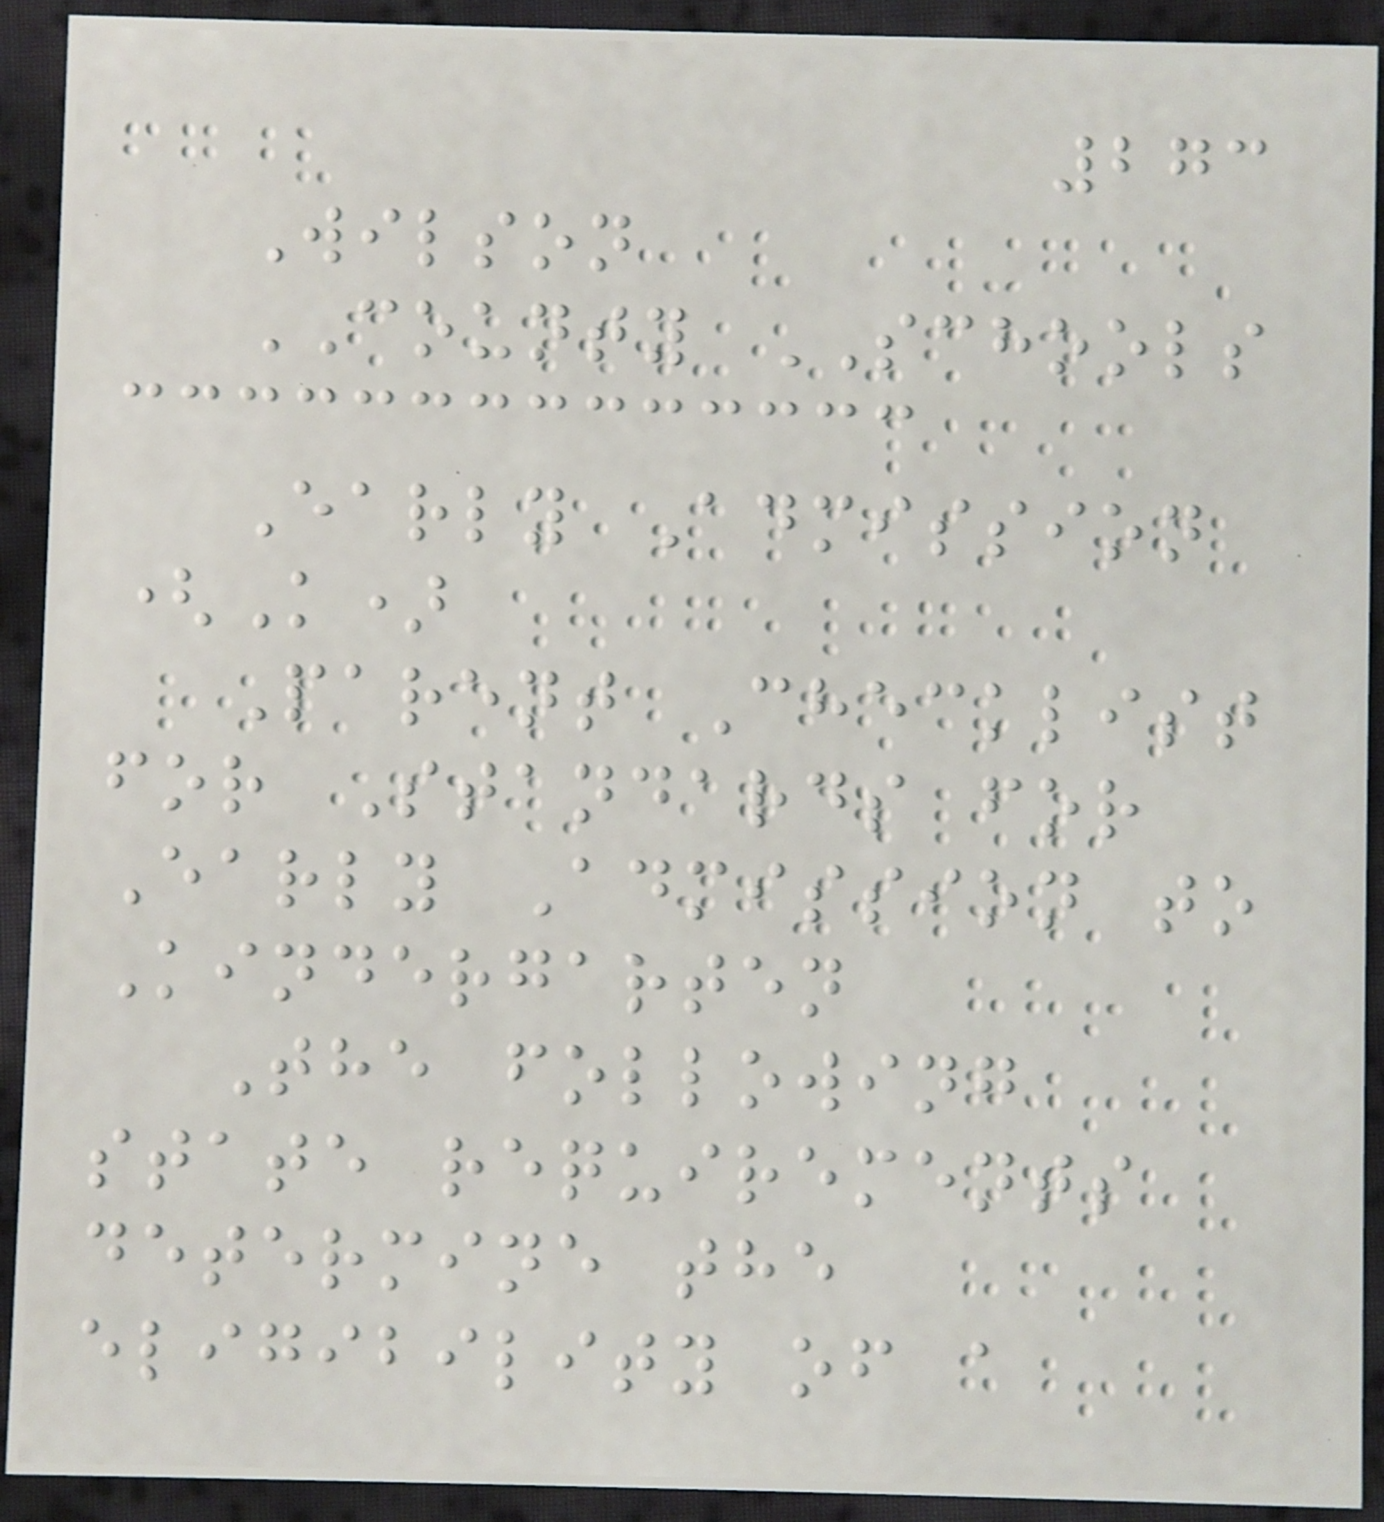273
Wilson
COUNTY SCHOOLS
Early Admission
(K)
Parent Checklist
for Standards for
Early Admission to
Kindergarten
The following
state requirements
determine the
eligibility of a
